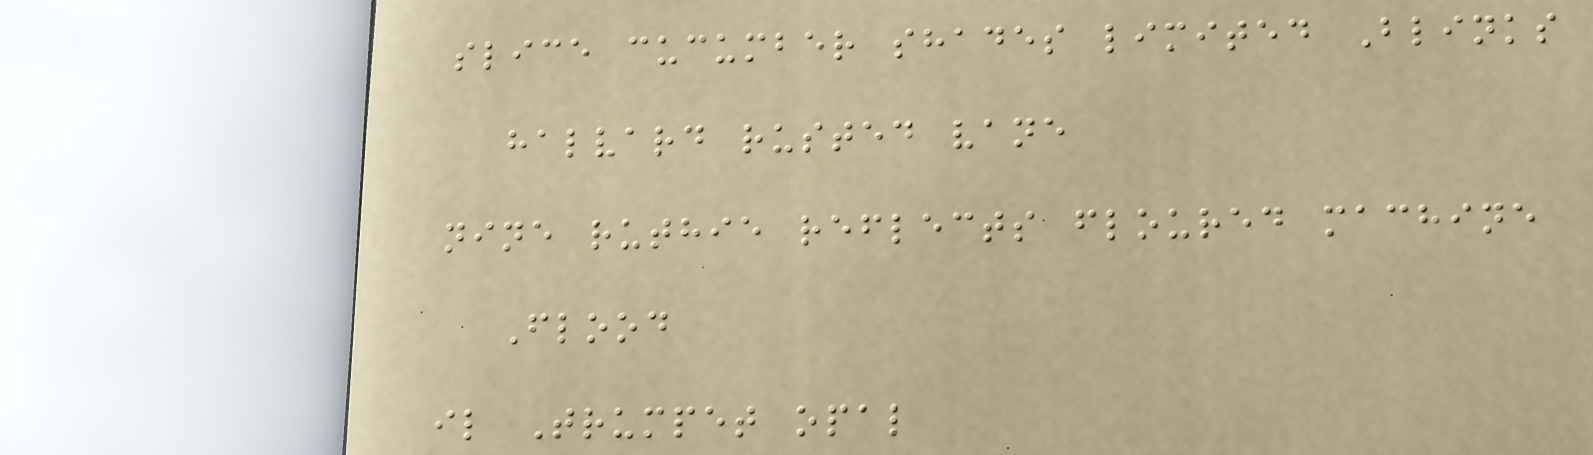slice cucumber shades limited Blinks
halvard rusted vane
nine ruthie reflects floured machine
Flood
il Trumpet opal
